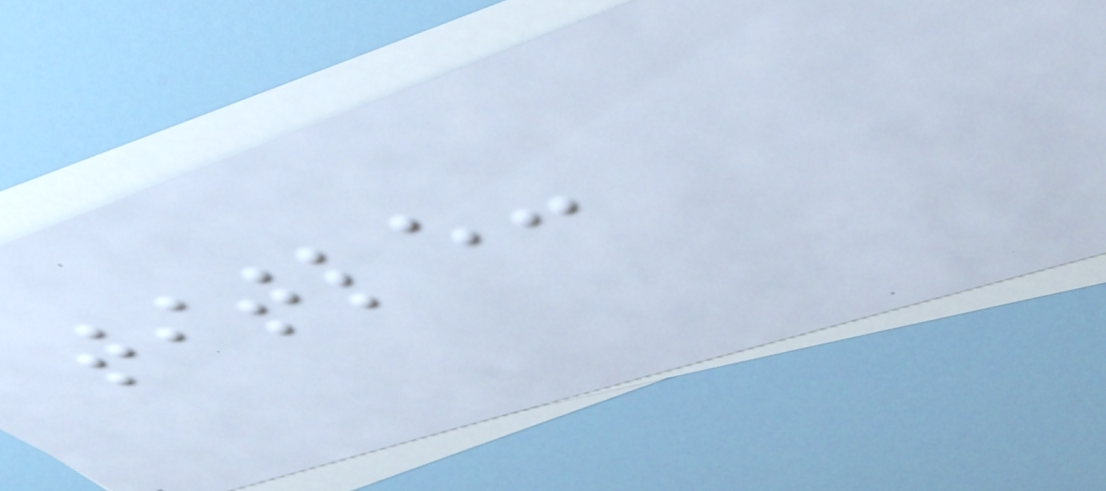title:
